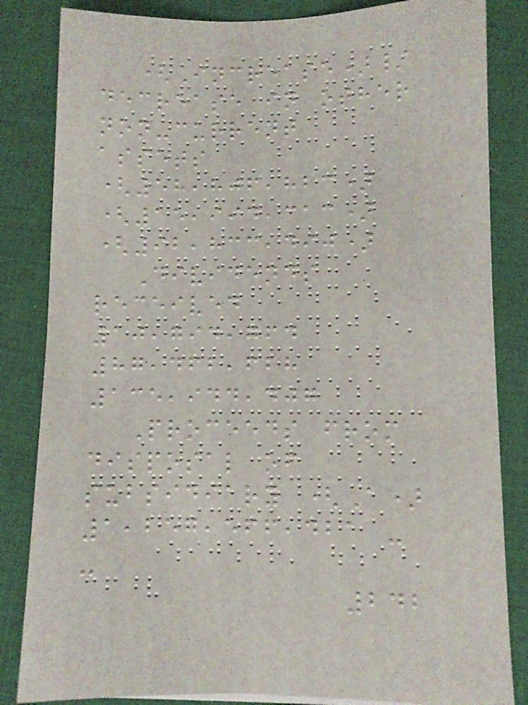(Increase)/
decrease in other
non-current
assets
(58,806,823)
(15,994,313)
(92,833,490)
Dividends
received
10,794,764
87,462,628
135,944,407
Proceeds from
disposal of
subsidiary (A)
1,257,566,421 -
-
242
